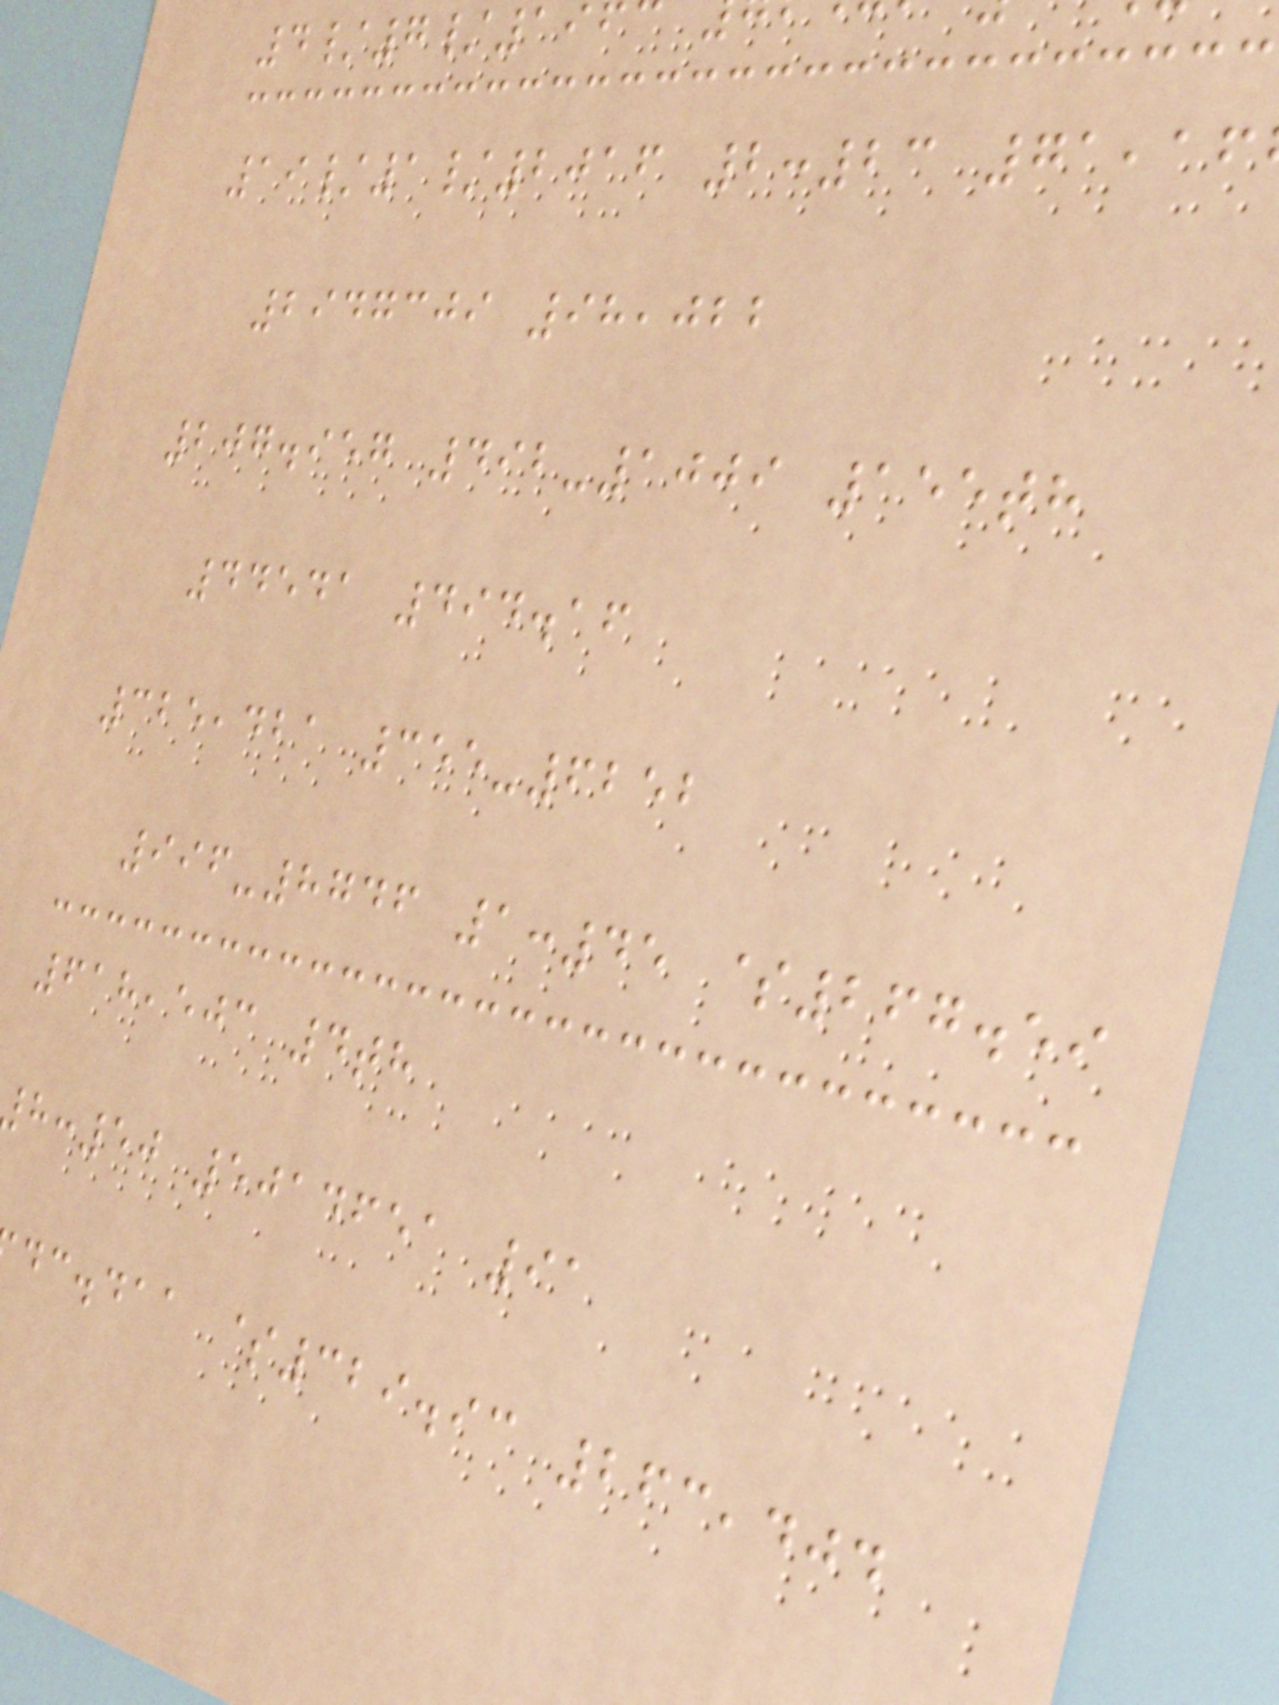4/7/196
19/1/2016 2:23 71,16
2947309 98,022
207.957 492-1009 155th
44541 494.16
325,421 355-6252
996-8746 1:45 $267.59
618,503 4th
:50 5014651 91
dc.daa $329.93 263,404
